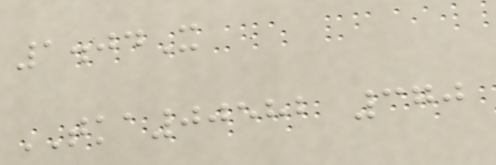1.04X
TKA00582 370
